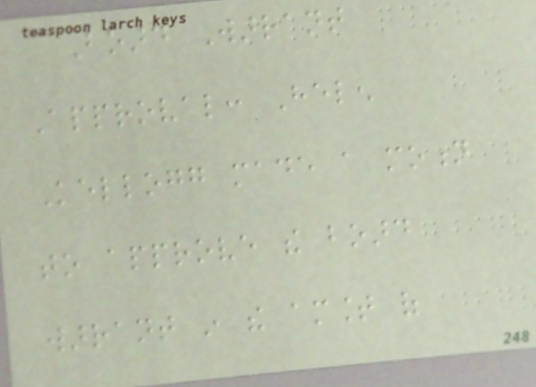Board Warrant
Approval: Helen
Kellogg made a motion
to approve the board
warrant in the amount of
